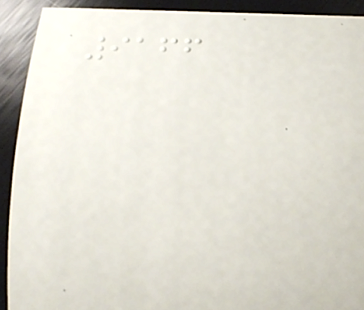9166
